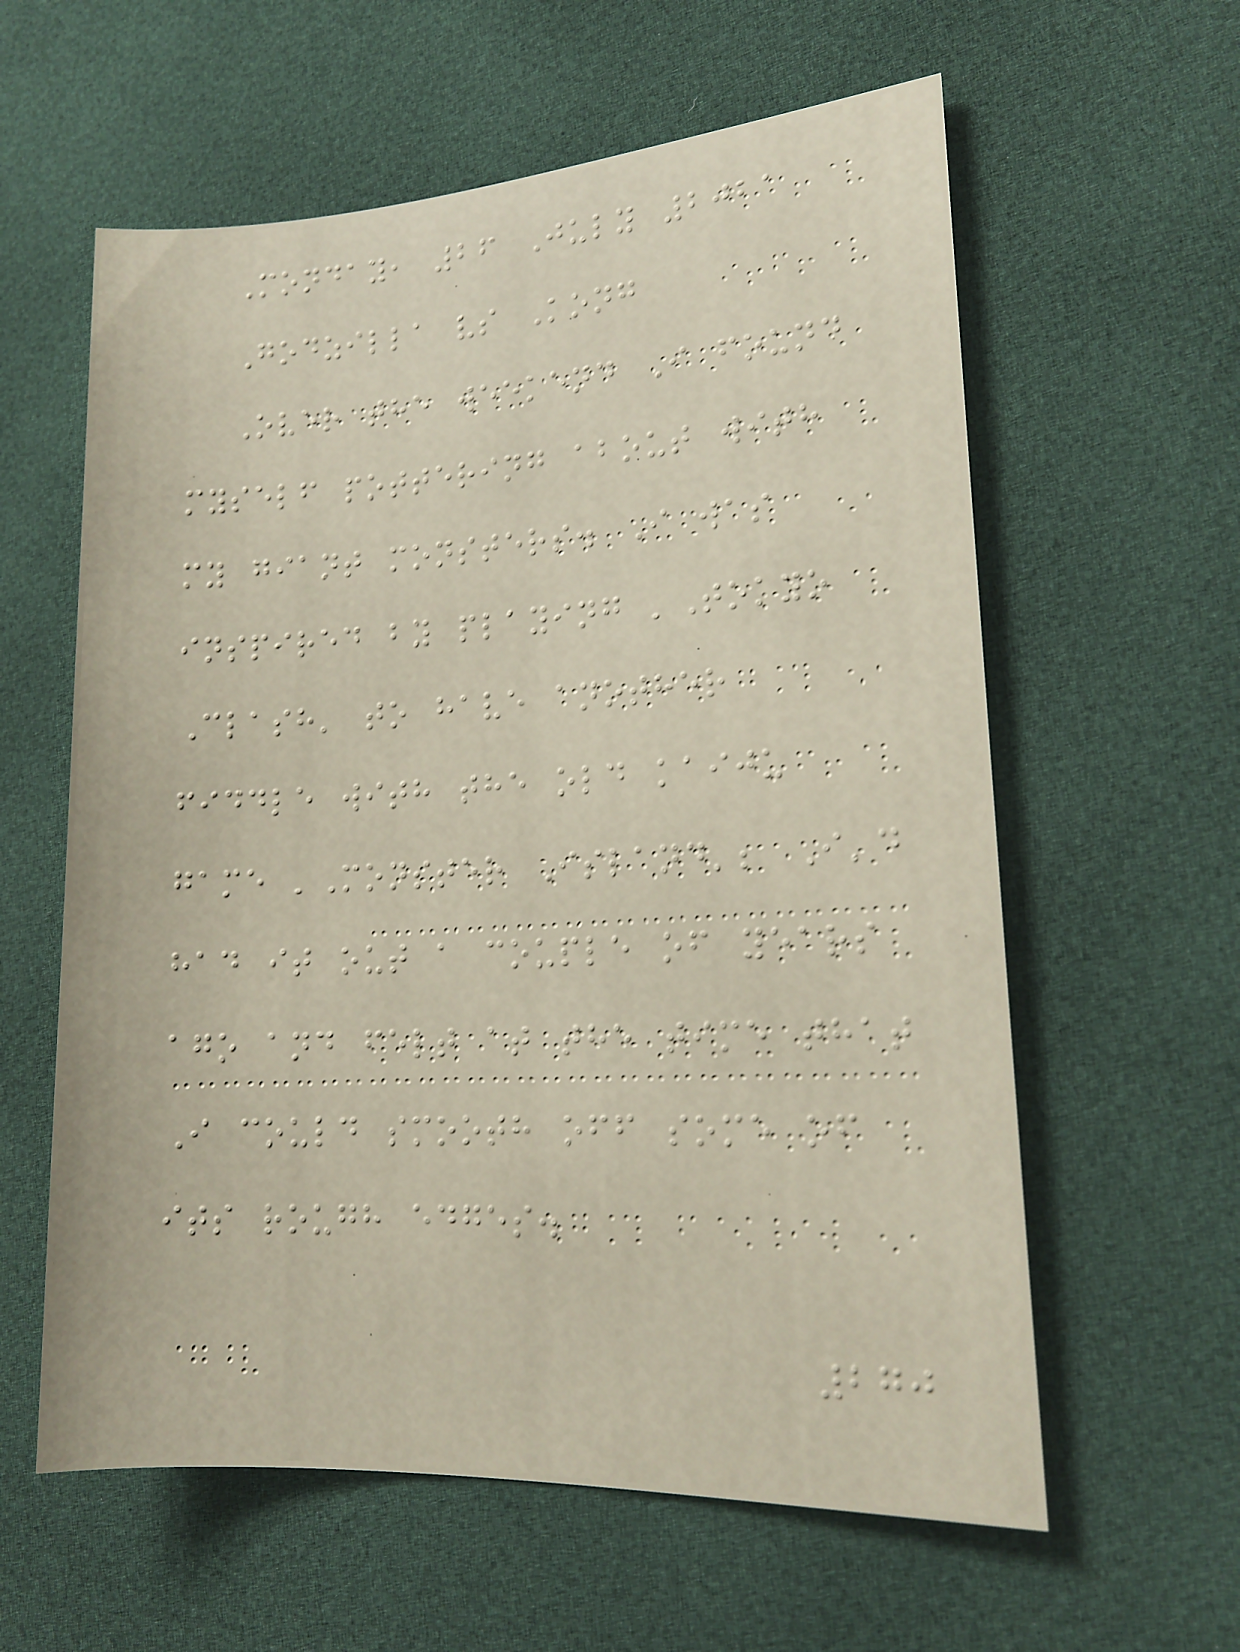Monday, 26 July 2021
Godzilla vs Kong
Over the weekend I found
myself pottering about with
my giant monsters. I was
inspired by playing 'Tokyo
Clash' to have another
fiddle with the old kaiju
game 'Monster Island'; I'd
had it out a couple of years
ago and felt at the time that
I could smooth off some of
its rough edges.
270
